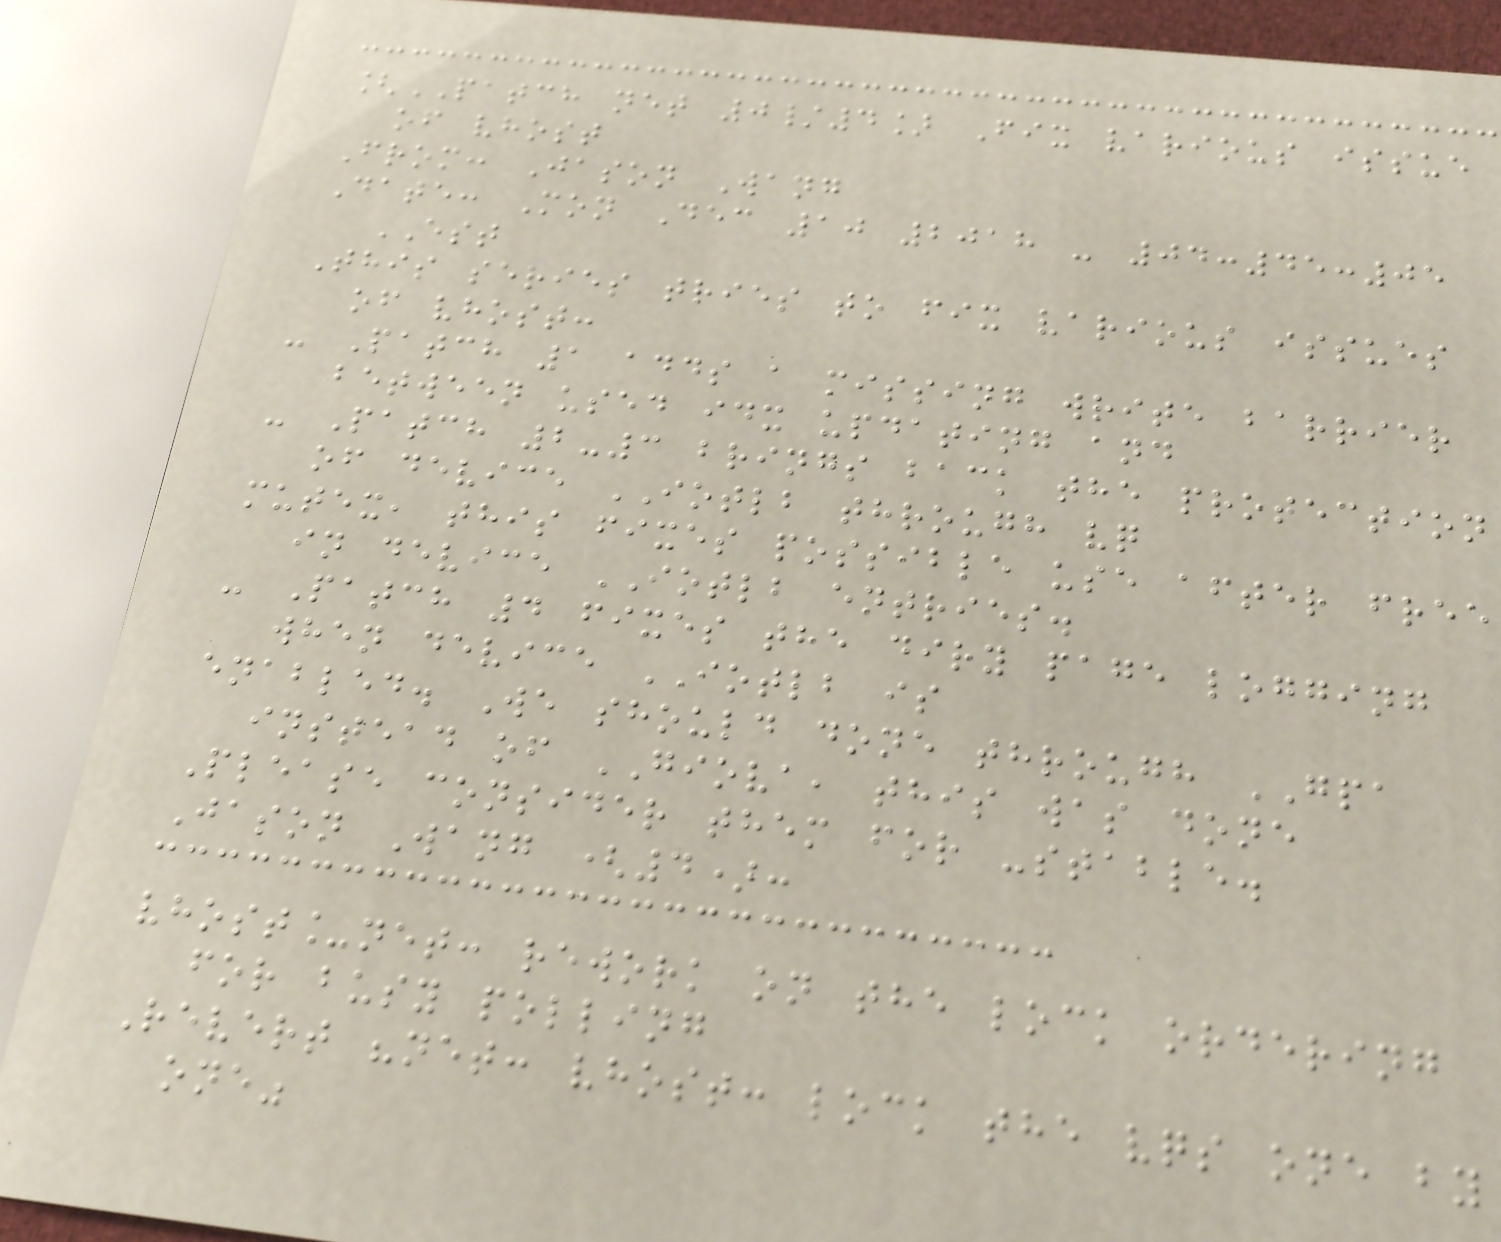[PATCH net 0/4] Fix various issue
of vhost
From: Jason Wang
Date: Mon Dec 10 2018 - 04:45:05
EST
This series tries to fix various issues
of vhost:
- Patch 1 adds a missing write barrier
between used idx updating and
- Patch 2-3 brings back the protection
of device IOTLB through vq
mutex, this fixes possible use after free
in device IOTLB entries.
- Patch 4 fixes the diry page logging
when device IOTLB is
enabled. We should done through GPA
instead of GIOVA, this was done
Please consider them for -stable.
Jason Wang (4):
vhost_net: rework on the lock ordering
for busy polling
Revert "net: vhost: lock the vqs one by
one"
